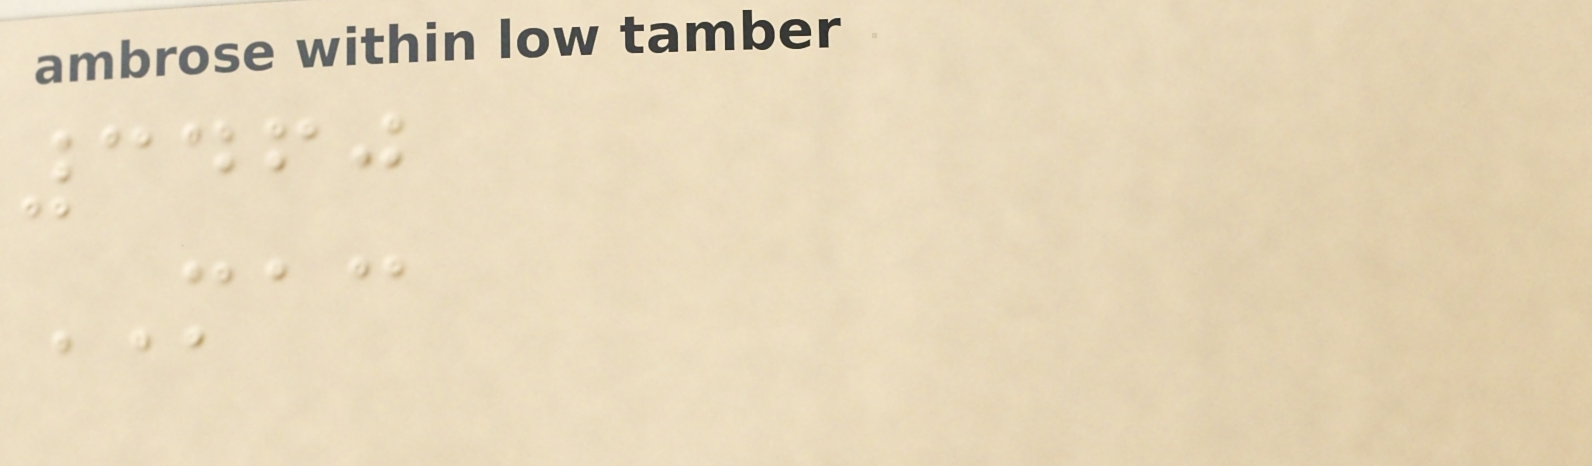3460
MAC
